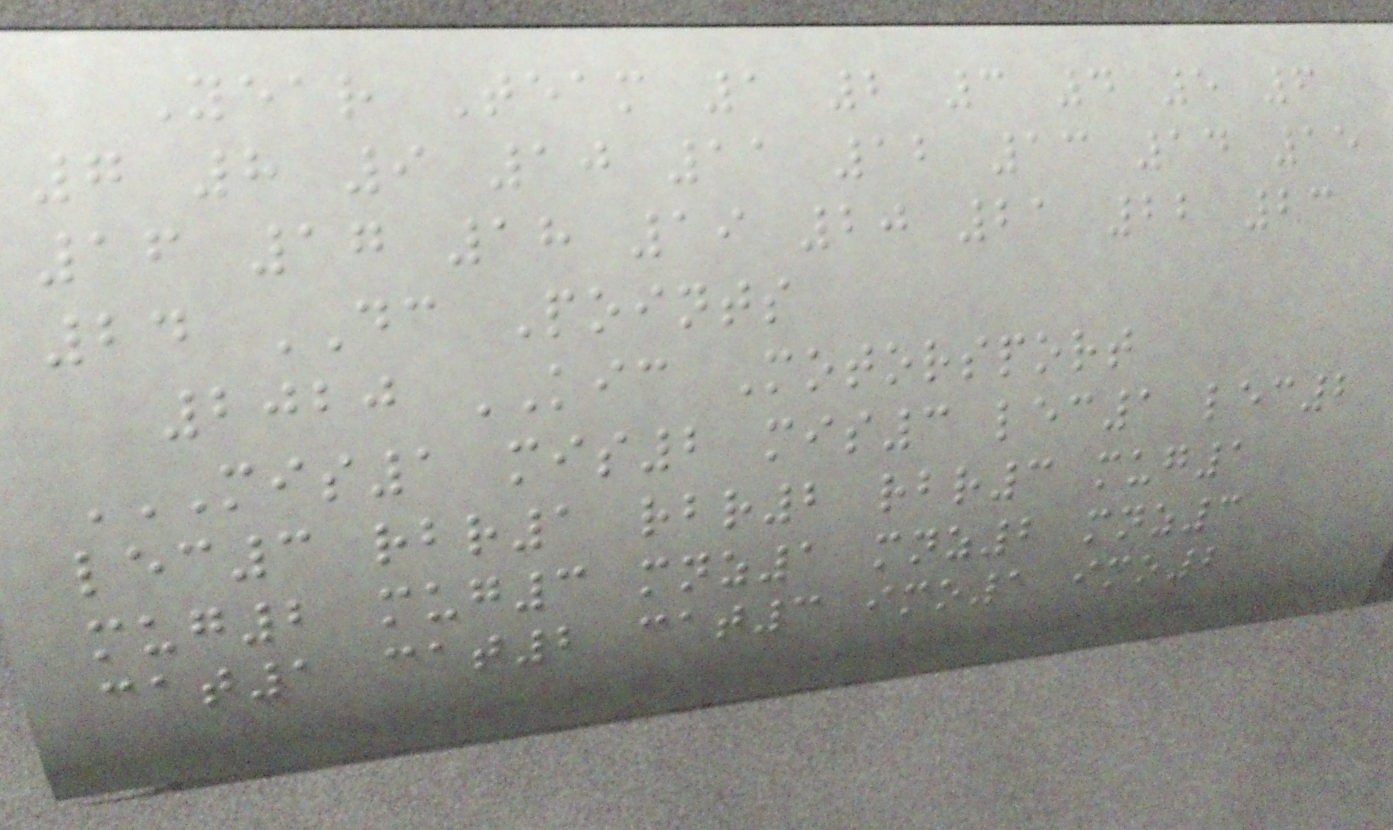Year Team 1 2 3 4 5 6
7 8 9 10 11 12 13 14 15
16 17 18 19 20 21 22 23
24 DC Points
2020 KIC Motorsport
MIS1 MIS2 MIS3 LEC1 LEC2
LEC3 RBR1 RBR2 RBR3 MUG1
MUG2 MUG3 MNZ1 MNZ2 MNZ3
CAT1 CAT2 CAT3 IMO1 IMO2
